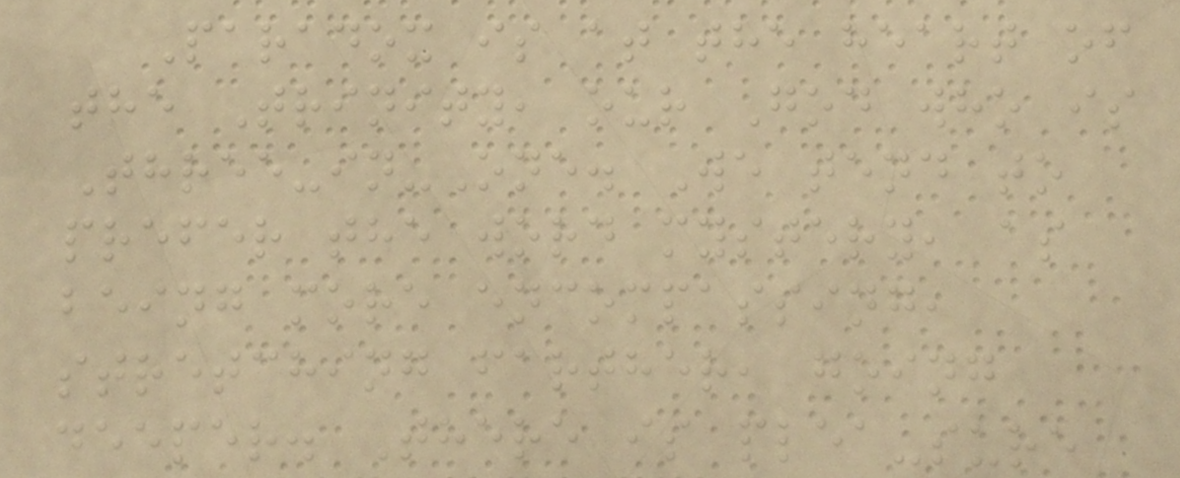Paradox is at the heart of
the Trinity, our God who is
Three-in-One. We tend to
prefer the word mystery, as
being more encompassing,
stretching farther, going
deeper. There is plea-sure
